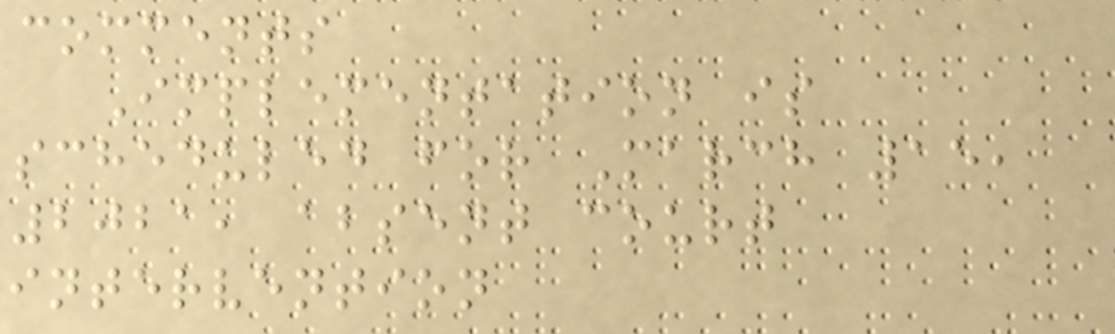comments
Implementation is
scheduled for March 15,
2021, absent court
intervention
